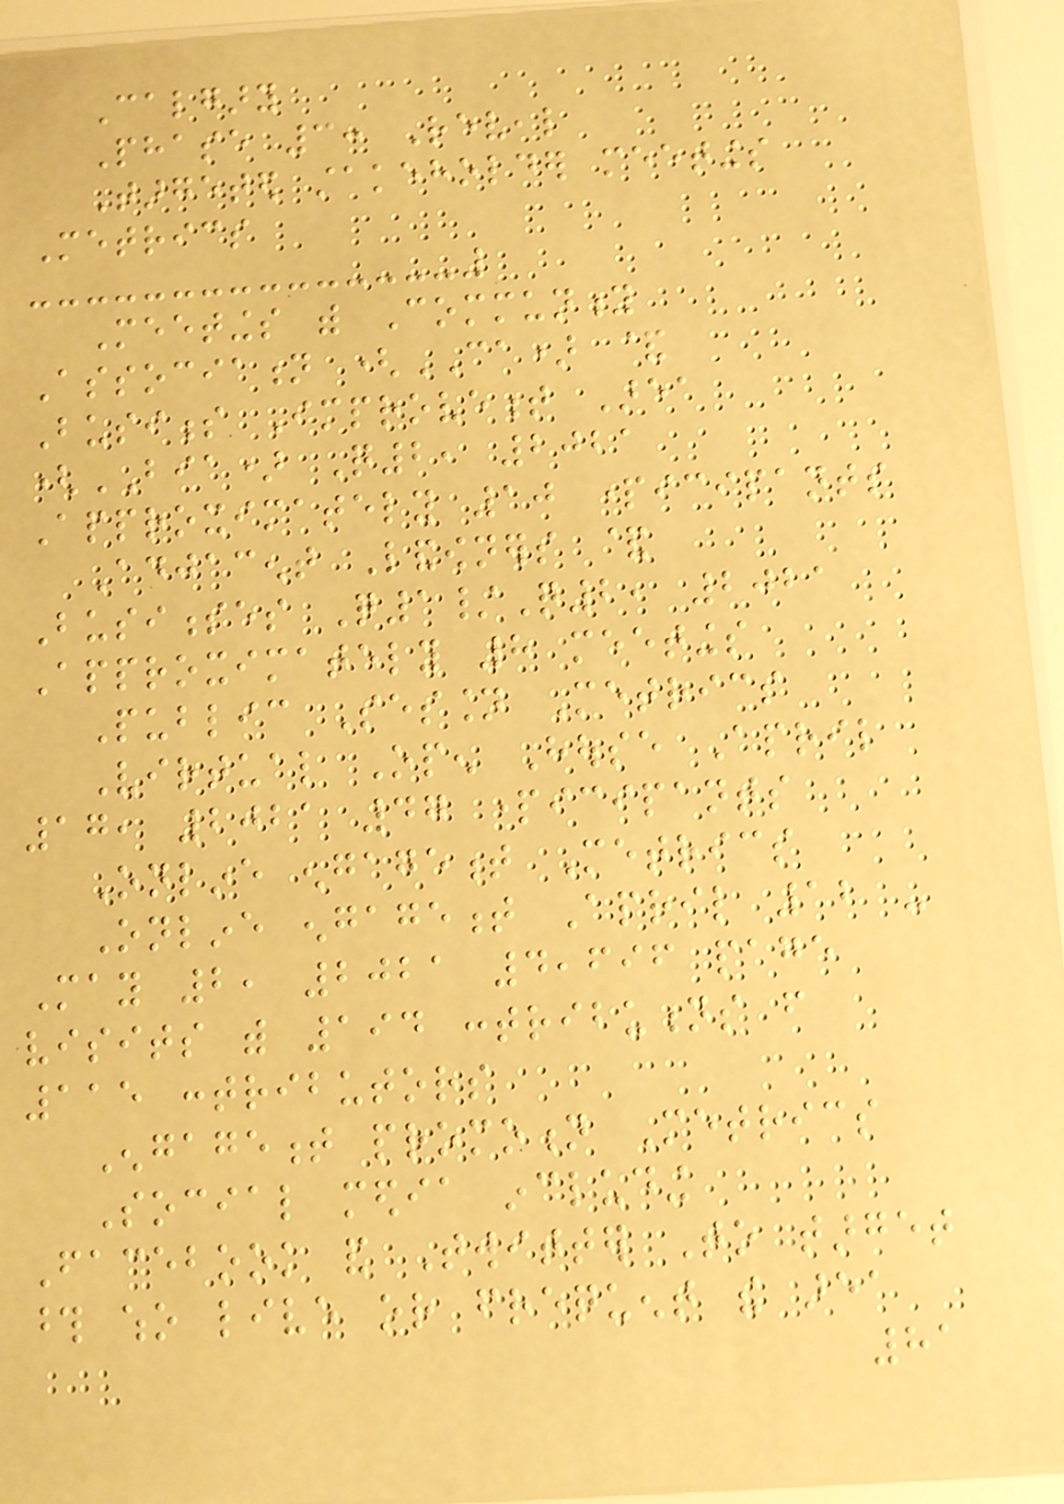Calgary
Phase 3: Reveal
Targeted stakeholder meetings
Metrics
Meetings with Community
Association (CA) &
Business Improvement Area
(BIA) Q2, 2021
Approximately 10 participants
Adjacent Landowners &
Businesses Q1/Q2, 2021
Approximately 8 meetings
Public Session Metrics
Virtual Open House April
17, 2021 47 participants
Online engagement Metrics
Online engagement April 12 -
May 2, 2021 4,696 page
visits with 194 contributions from
115 contributors
Engagement promotion Metrics
Social media including
Facebook and Twitter To target
those who live or frequent the area
81
